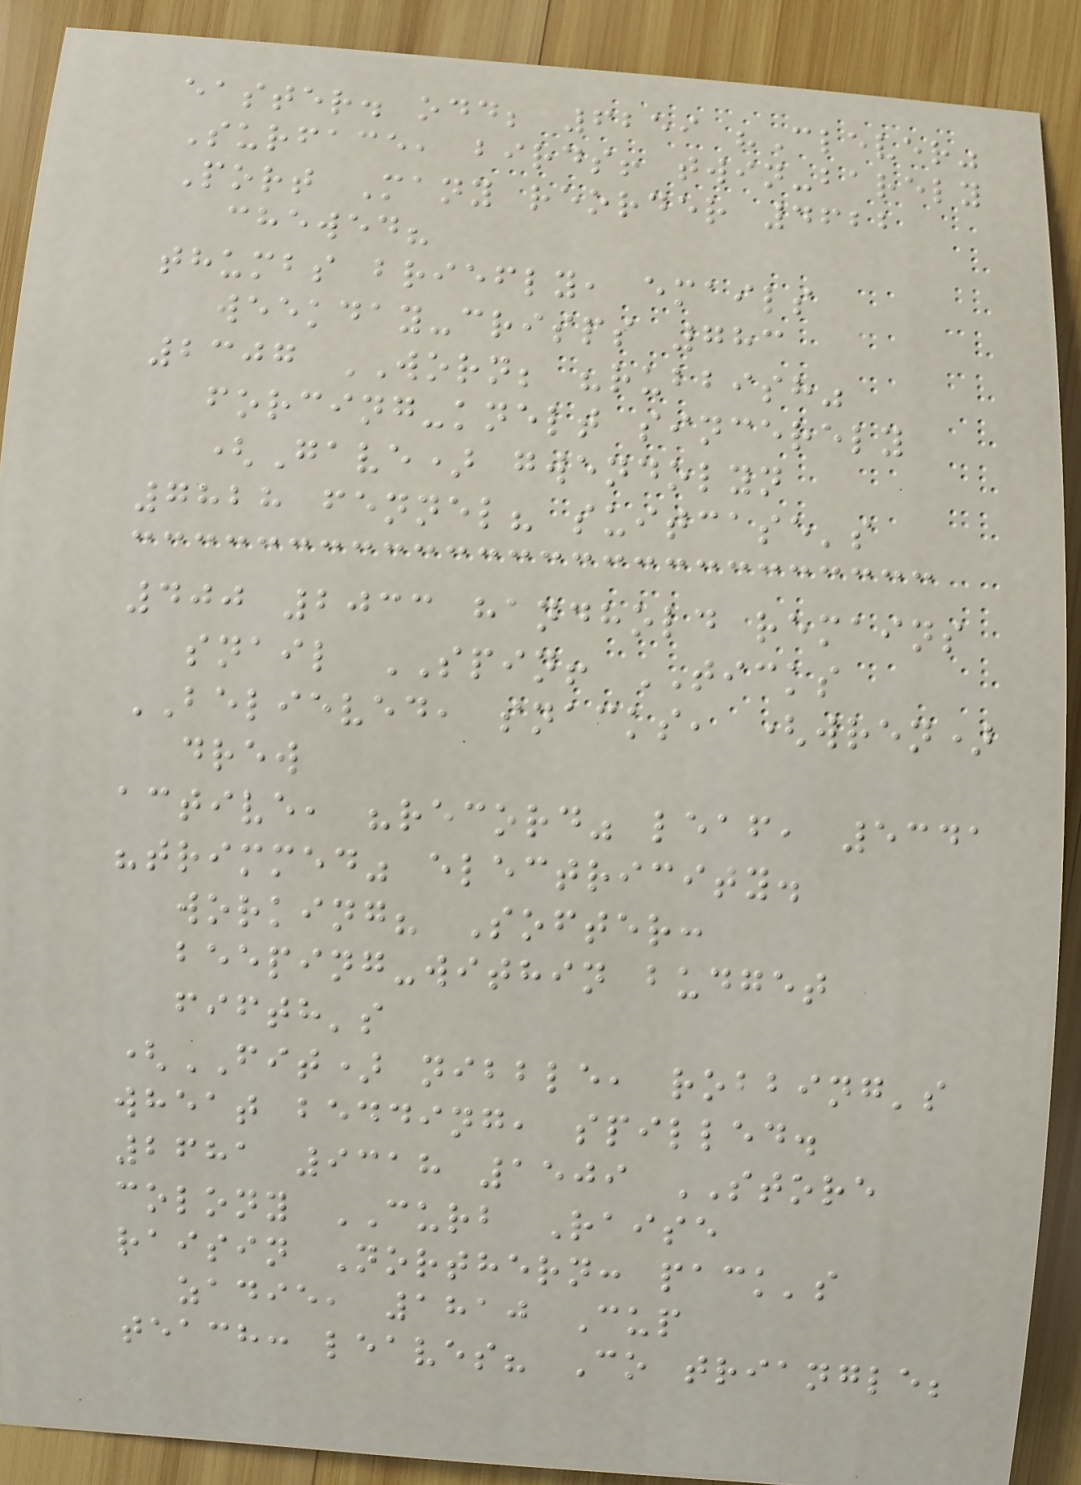easter. odd; 6259 "Clever"
Surface, birds! twin-barely
Port Many reorder 4622
chewed?
thumbs briefly, emails
weekday-crisps 783
2307 WORN; "rubbish"
forcing-knelt sincerely
(Gave) gwendolyn
7828 fennel? suitcase's
400 2033 handhold remains
snail SPIN! TICKS
BELIEVED, snacks, (wren)
drew
active, "record" leaf, 5341
"trimmed" electricity.
working? Softer:
beeping-within budget
fifth's
(FIT) nibble, robbing's
wheat bedding, spilled.
2681 9318 1509 STORE
colony CURB Raise
raisin Northern: pack's
zadie, 1810 Cup
teach: leaves? Co triangle;
